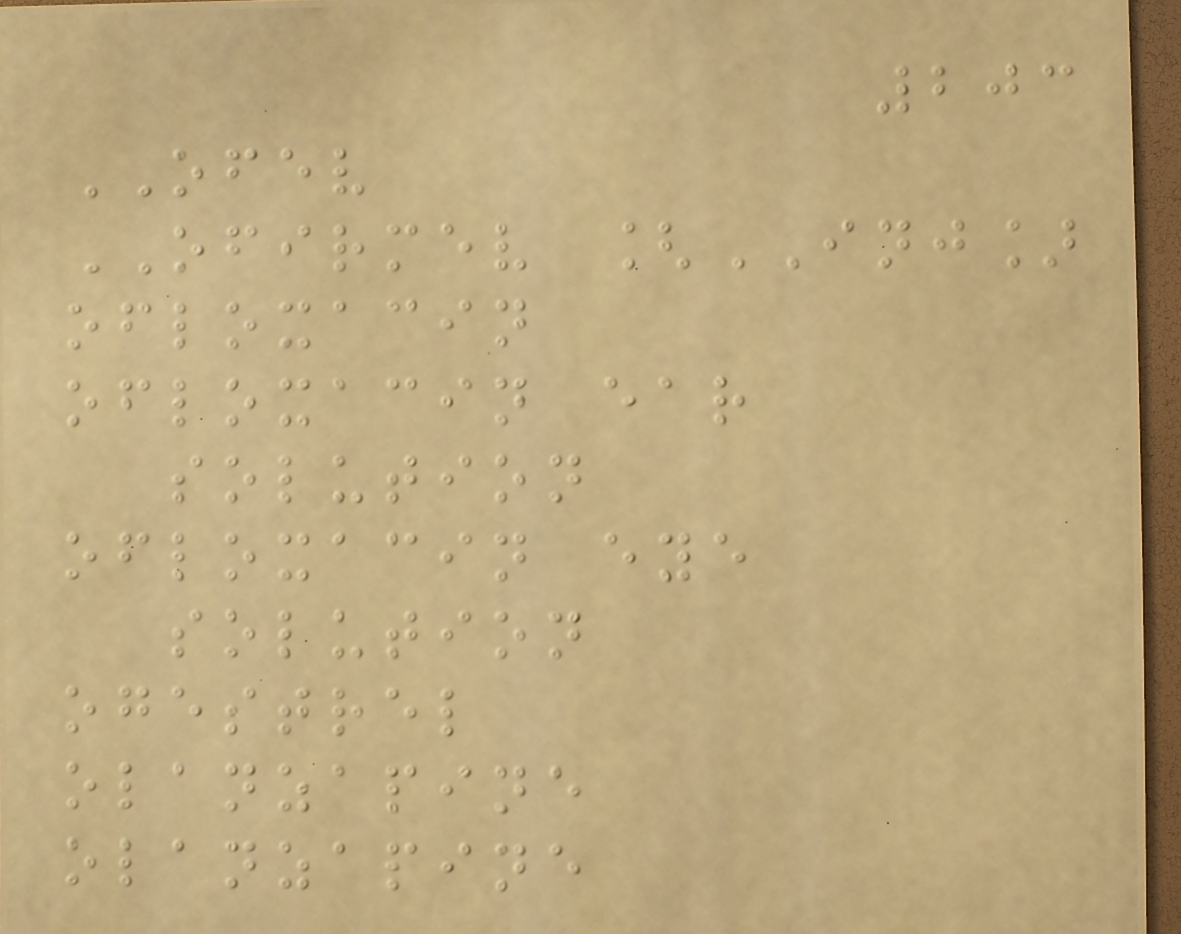203
OFEV
OFIRMEV [INJ]
ofloxacin
ofloxacin ear
solution
ofloxacin eye
solution
ogestrel
olanzapine
olanzapine
